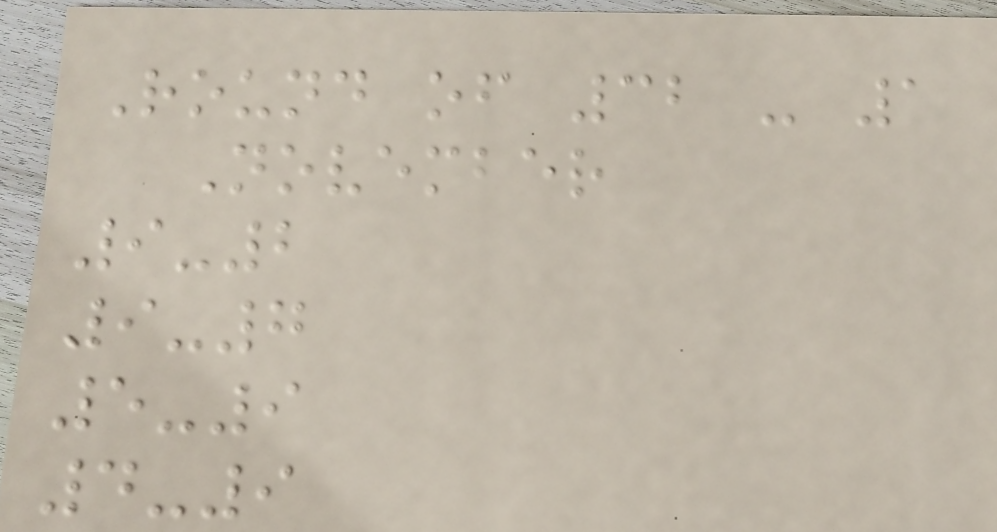Round of 32 - 1
November
9-2
9-7
5-9
4-9
